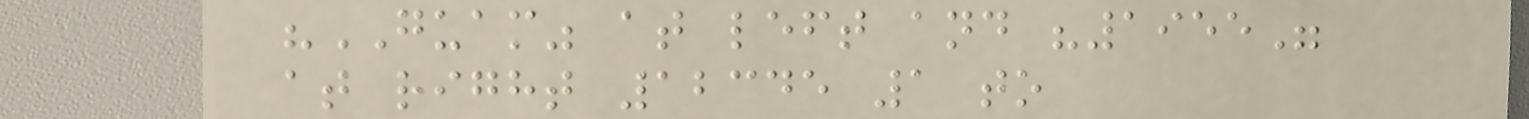"GUAM" at left and "1955"
at right 12345 1 to
